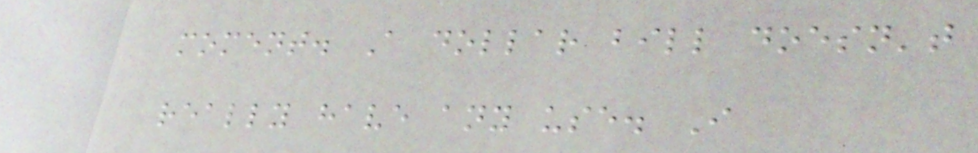moment. A dollar bill doesn't
really have any use. I
